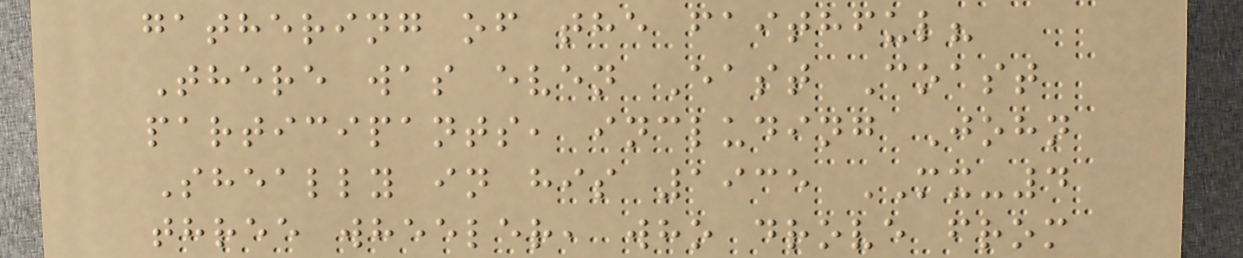gathering of the faithful?
There was even East Coast
participants, including John
Sheally in his 1935 MX-4
three wheeler, who drove from
